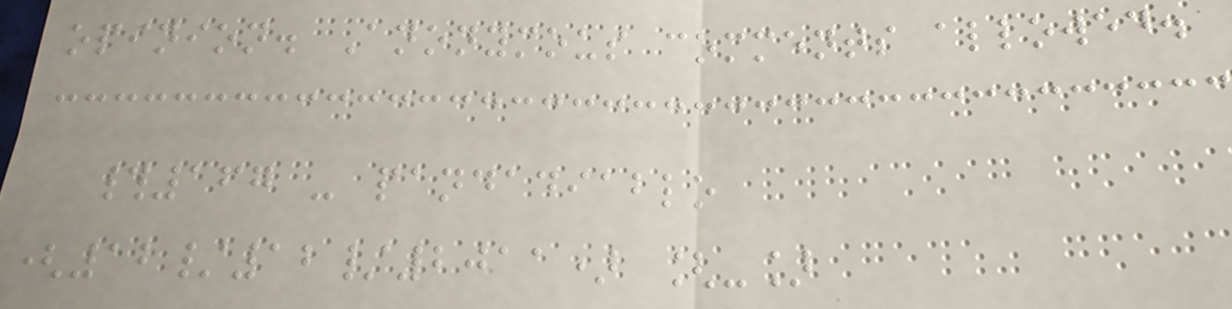opinion. Anonymous comments allowed.
#167 - pandadiablo
(12/12/2011) [-]
